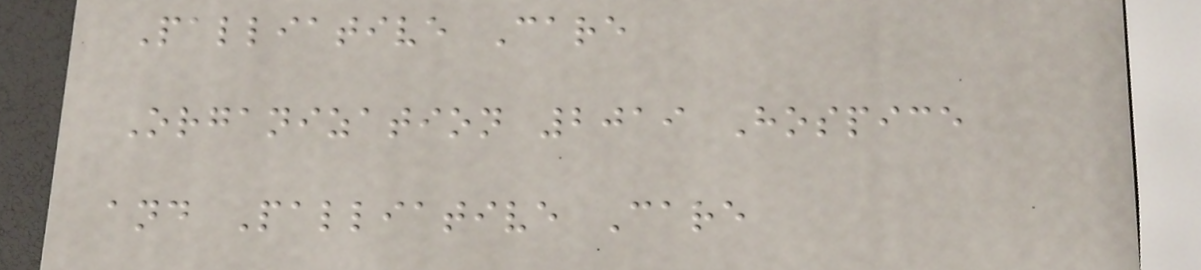Palliative Care
Organization 2019 Hospice
and Palliative Care
